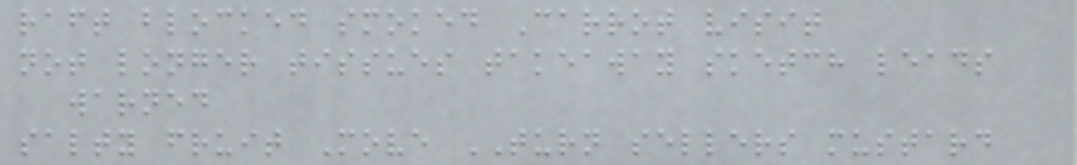raft blocked smoked Carrot visit
not longer tissues takeaway sketch leads
warned
salty fruit Move TURN sellers mustard
